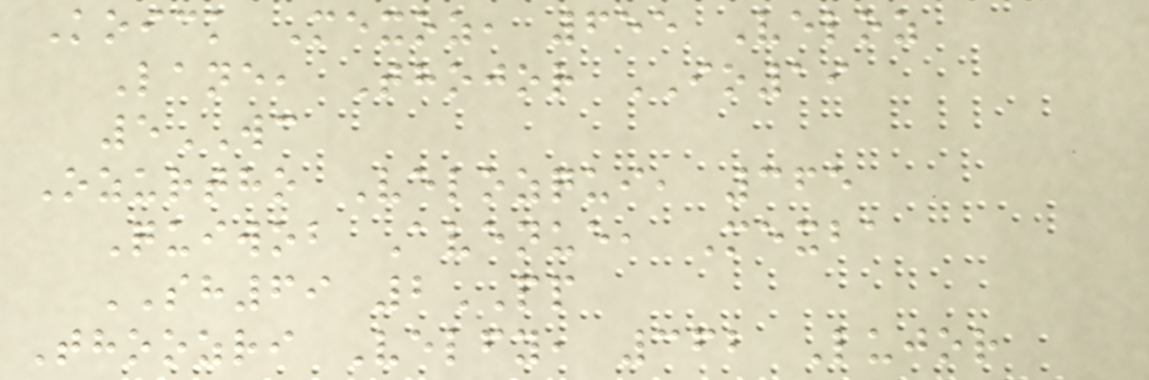Koick Mexoz, 655 Veloz
Lane, Thojor IO19
5WC
Ozurtho Velozqui, 365
Quiwob Avenue, Mexba
SH69 2PP
Thoozri Velfy, 362 Lujor
